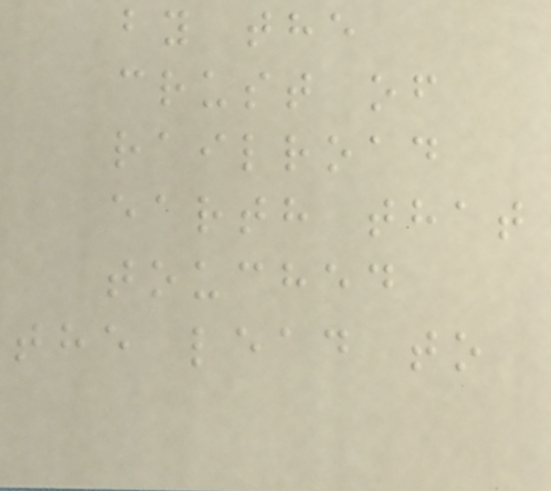by the
crust of
railroad
earth that
touched
the lead to
